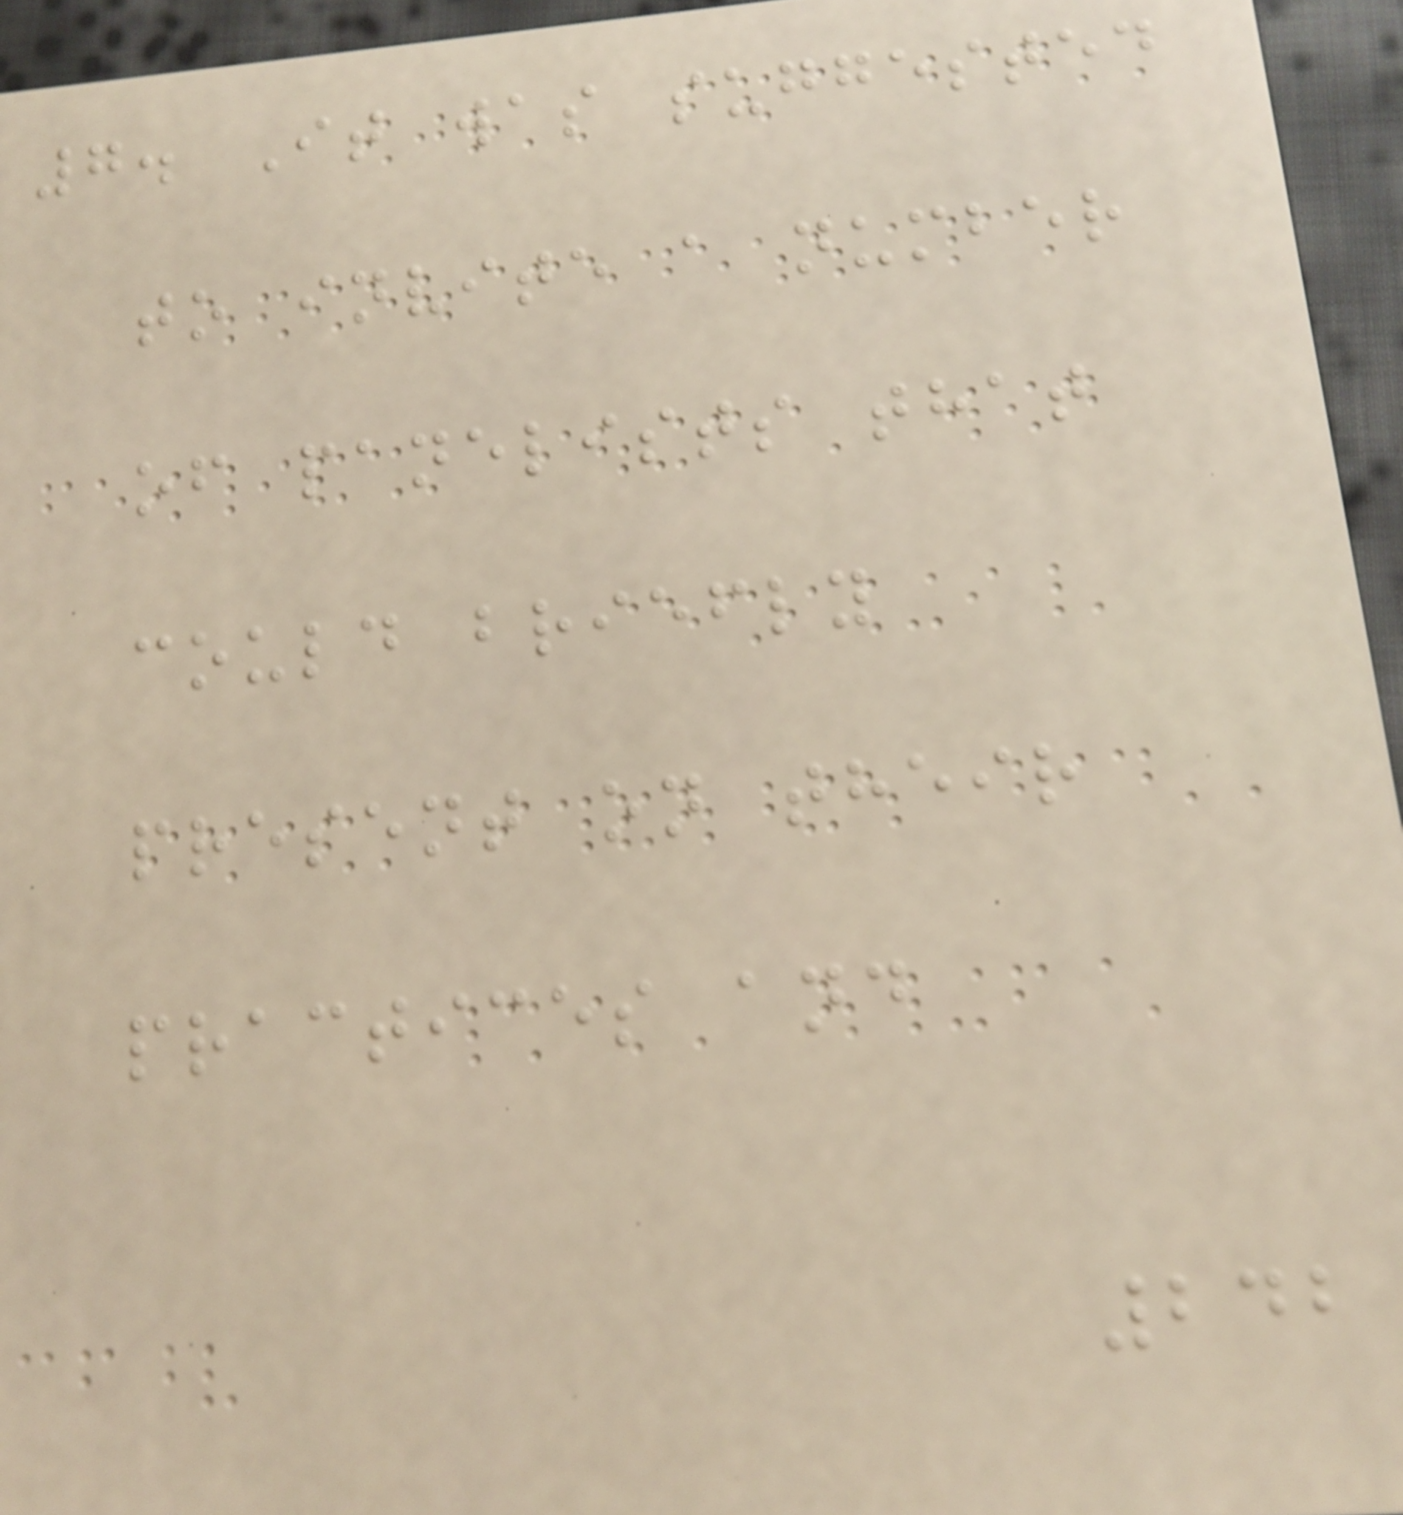7. It was suggested
to invite a number
of panelists that
could briefly
present on their
practices and
242
